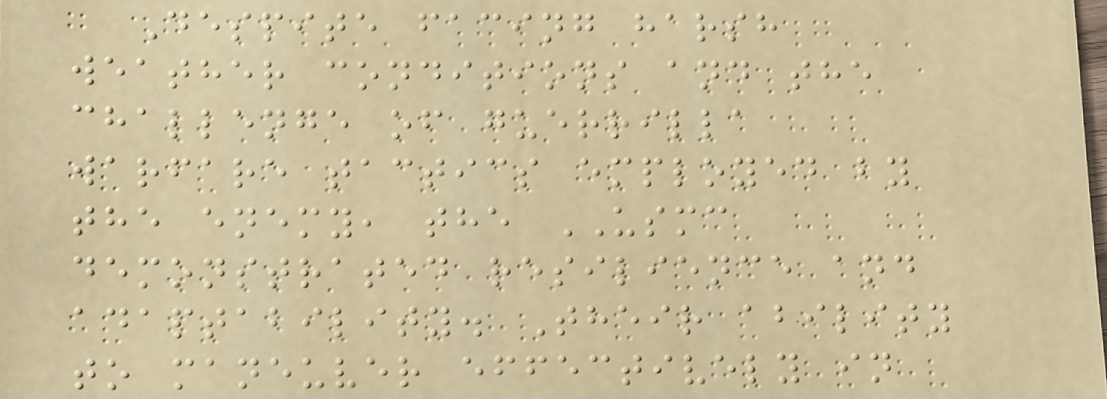Despite facing harsh
weather conditions and the
challenge of guerrilla
warfare tactics employed by
the enemy, the USMC
demonstrated resilience and
adaptability. Their ability
to maneuver effectively in
